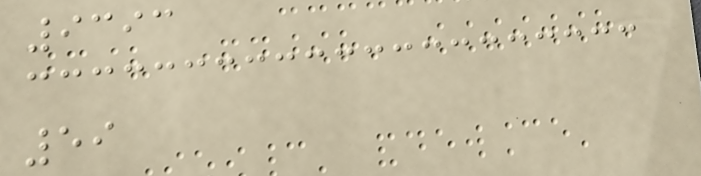9393
59
